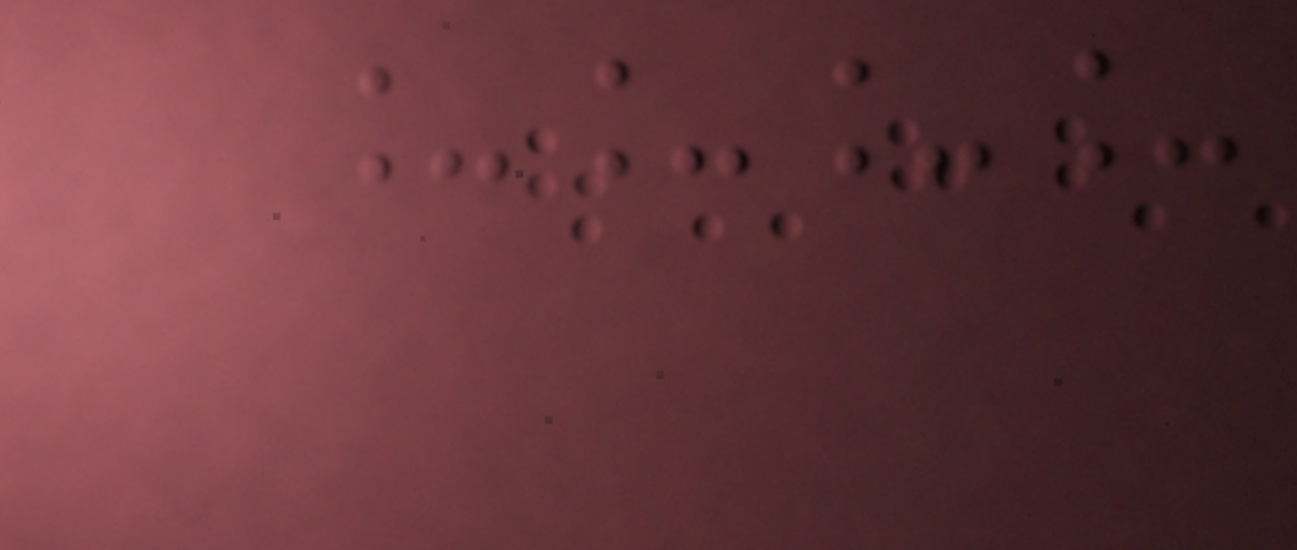____
